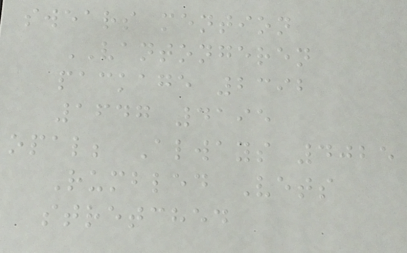swears mention
VANTONGEREN
package 2392
1647 4195
opal; Always 4025
Rumbled Vets
stretched
